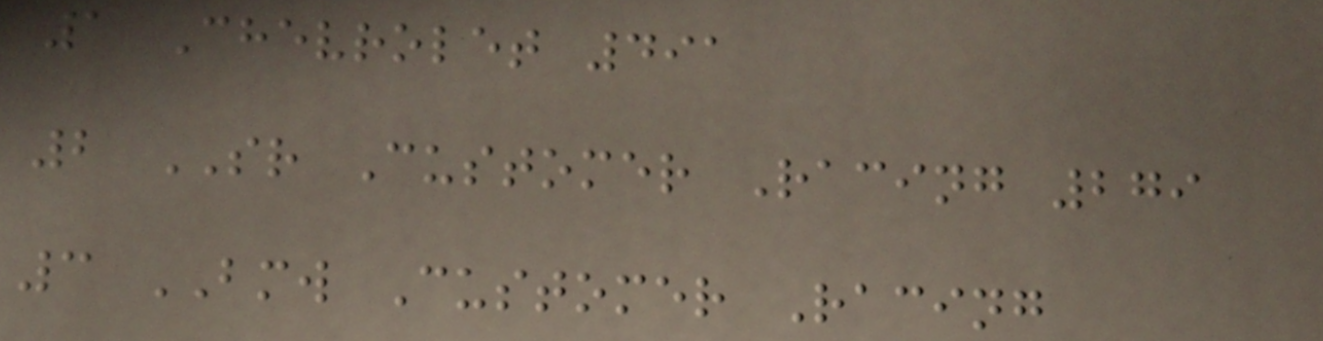1 Chevrolet 491
2 SR Customer Racing 279
3 BMW Customer Racing
